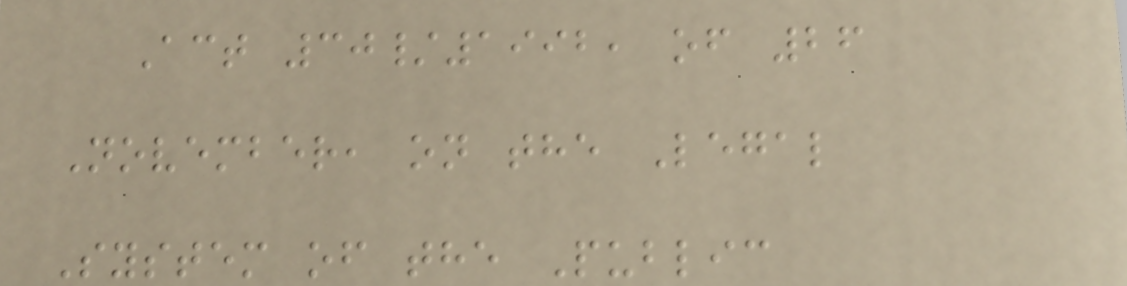Act 30/1992, of 26
November, on the Legal
System of the Public
